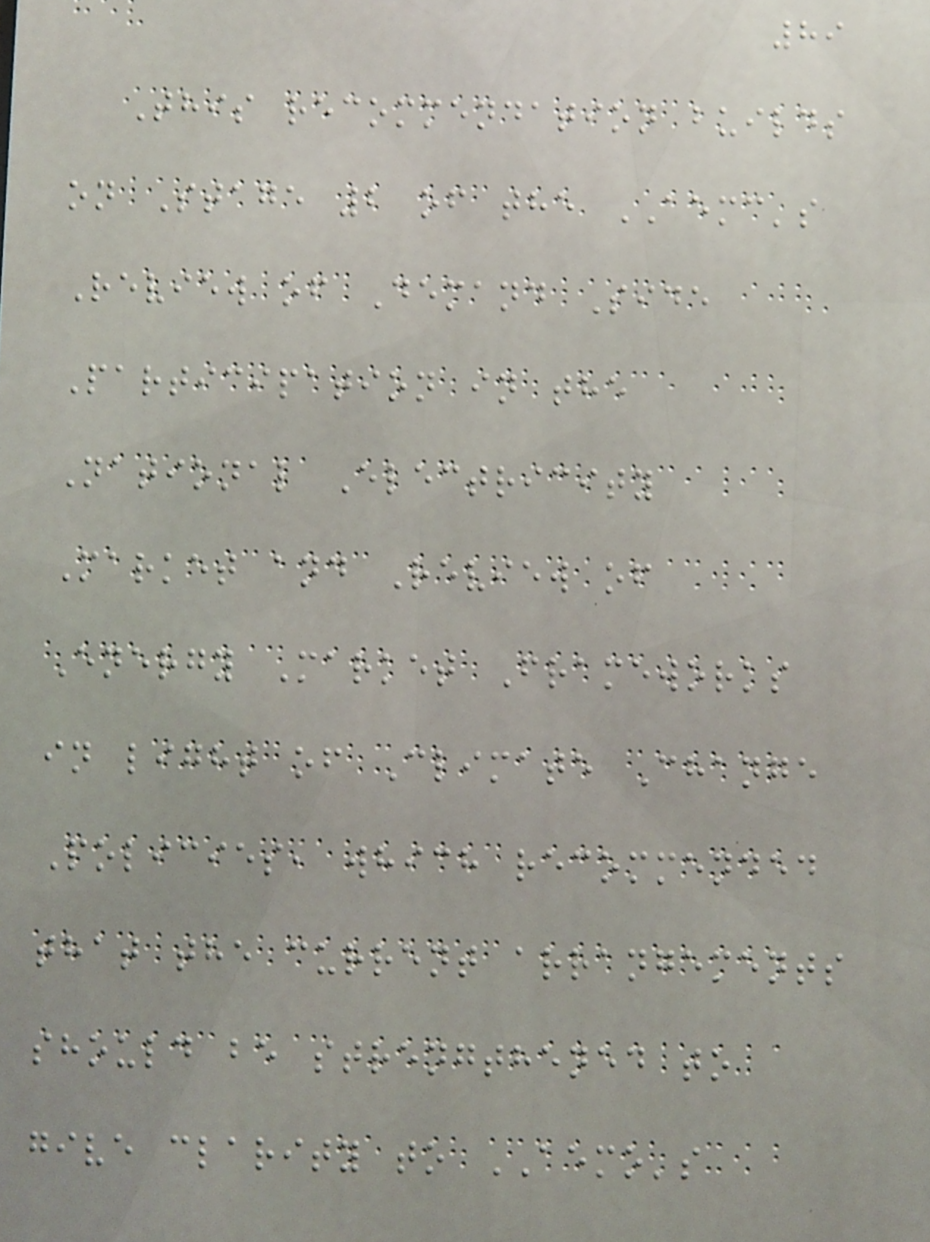89
This recommendation builds
on Stage 2 of the AEMC's
Review of Demand Side
Participation in the
National Electricity
Market and Review of
Energy Market Frameworks
in light of Climate Change
Policies, which recommended
that the current arrangements
should be strengthened to
give clarity to AEMO's
